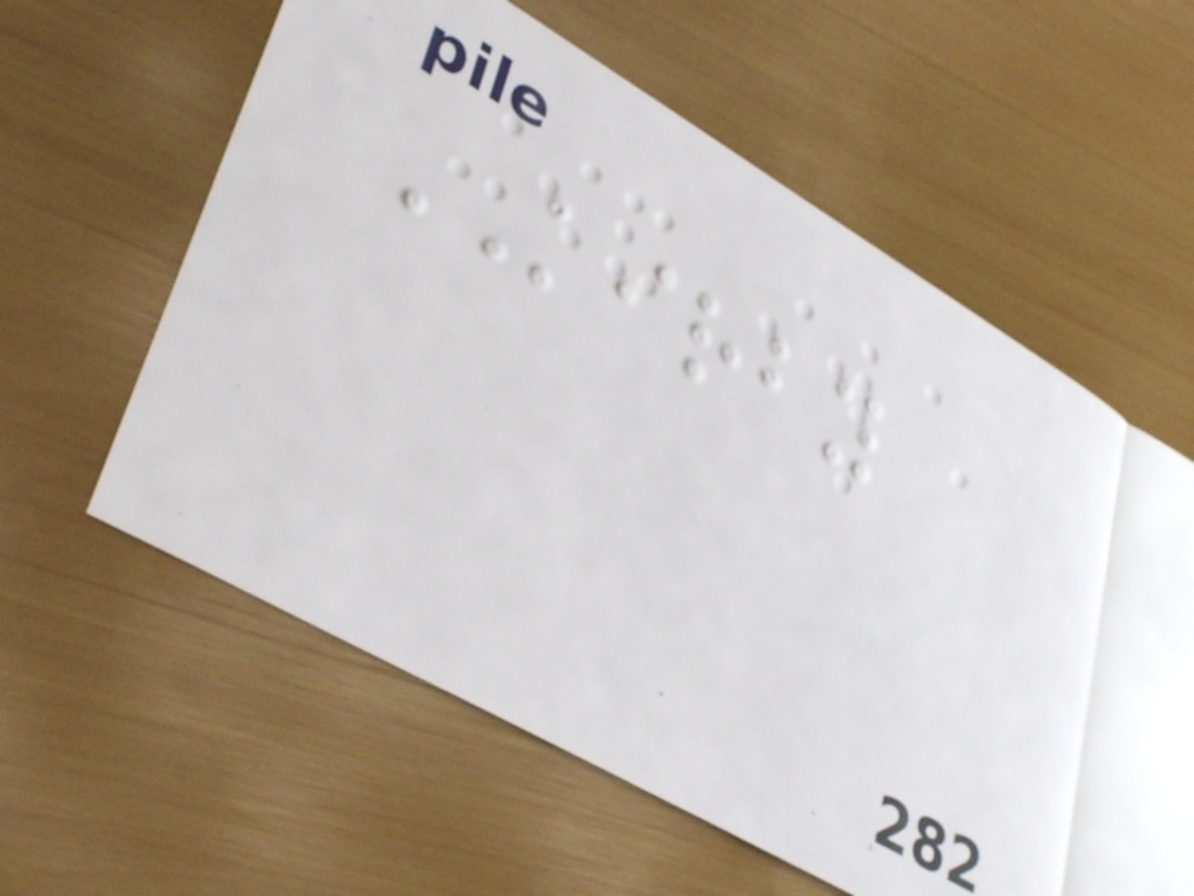KIRBY
